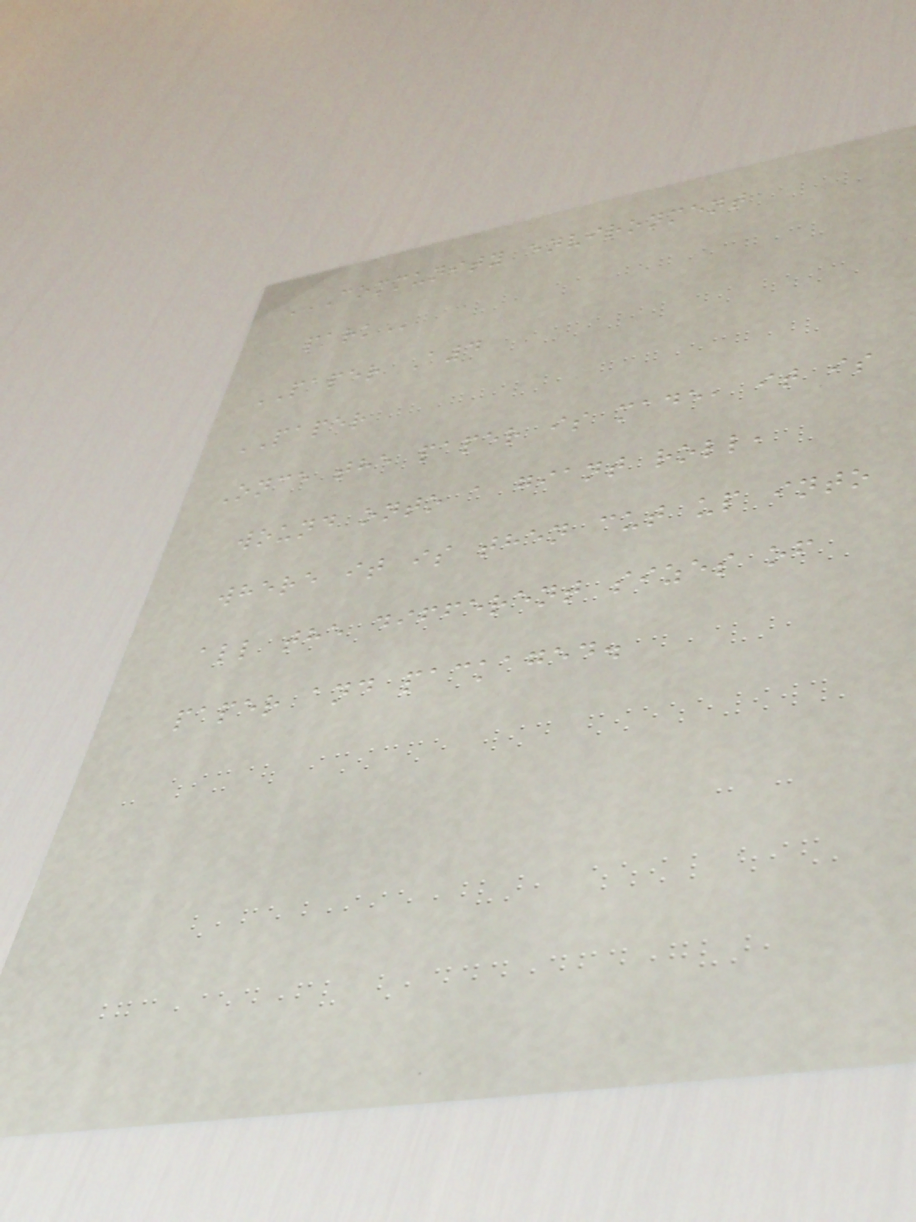COMMUNITY ENVIRONMENT
PARK
PAPER A4
PAPER
Once the paper is made, it is
wound onto a giant roll,
where it is then cut up into
all the different sizes of
paper and packaged.
